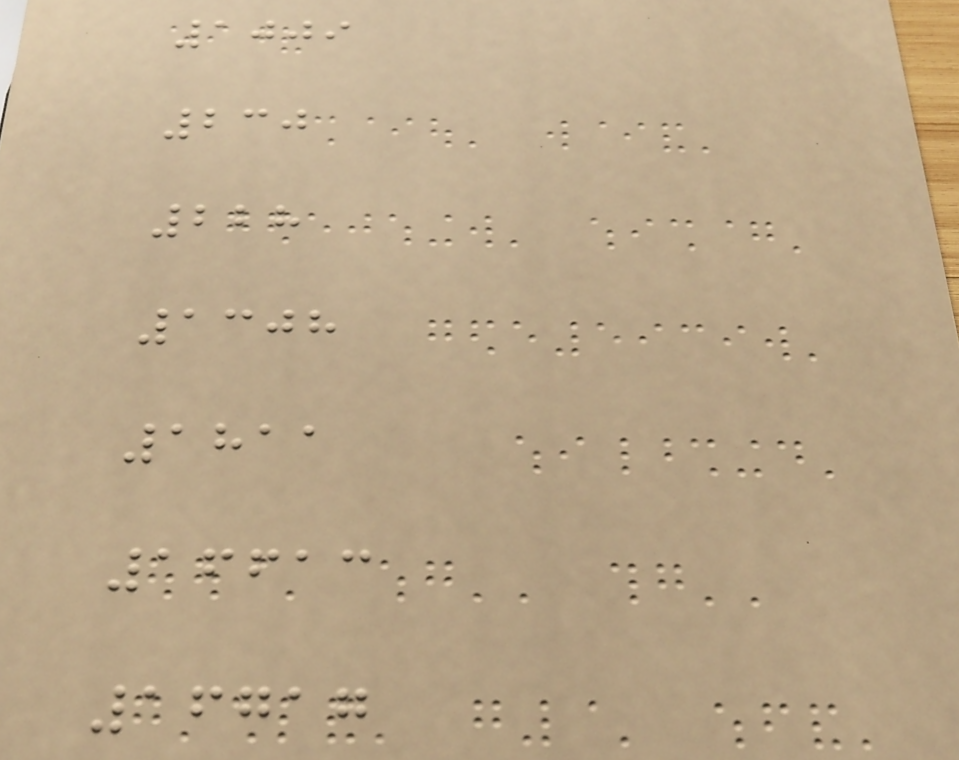1009
230
228
1308
1811
16613
16717
